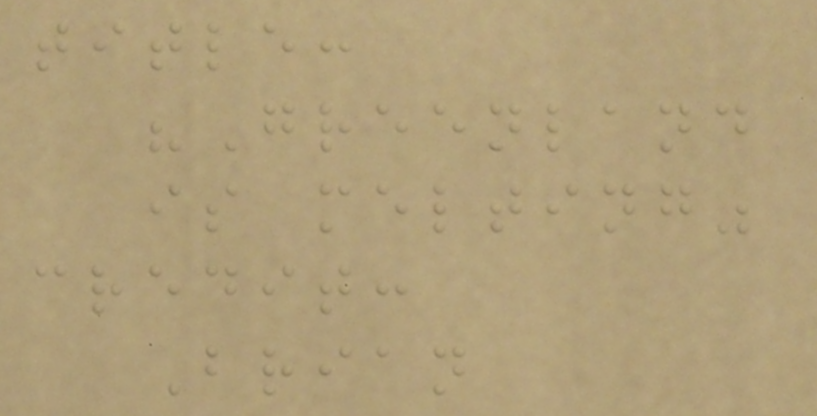title:
"Greenland
is melting"
credit:
Brian
